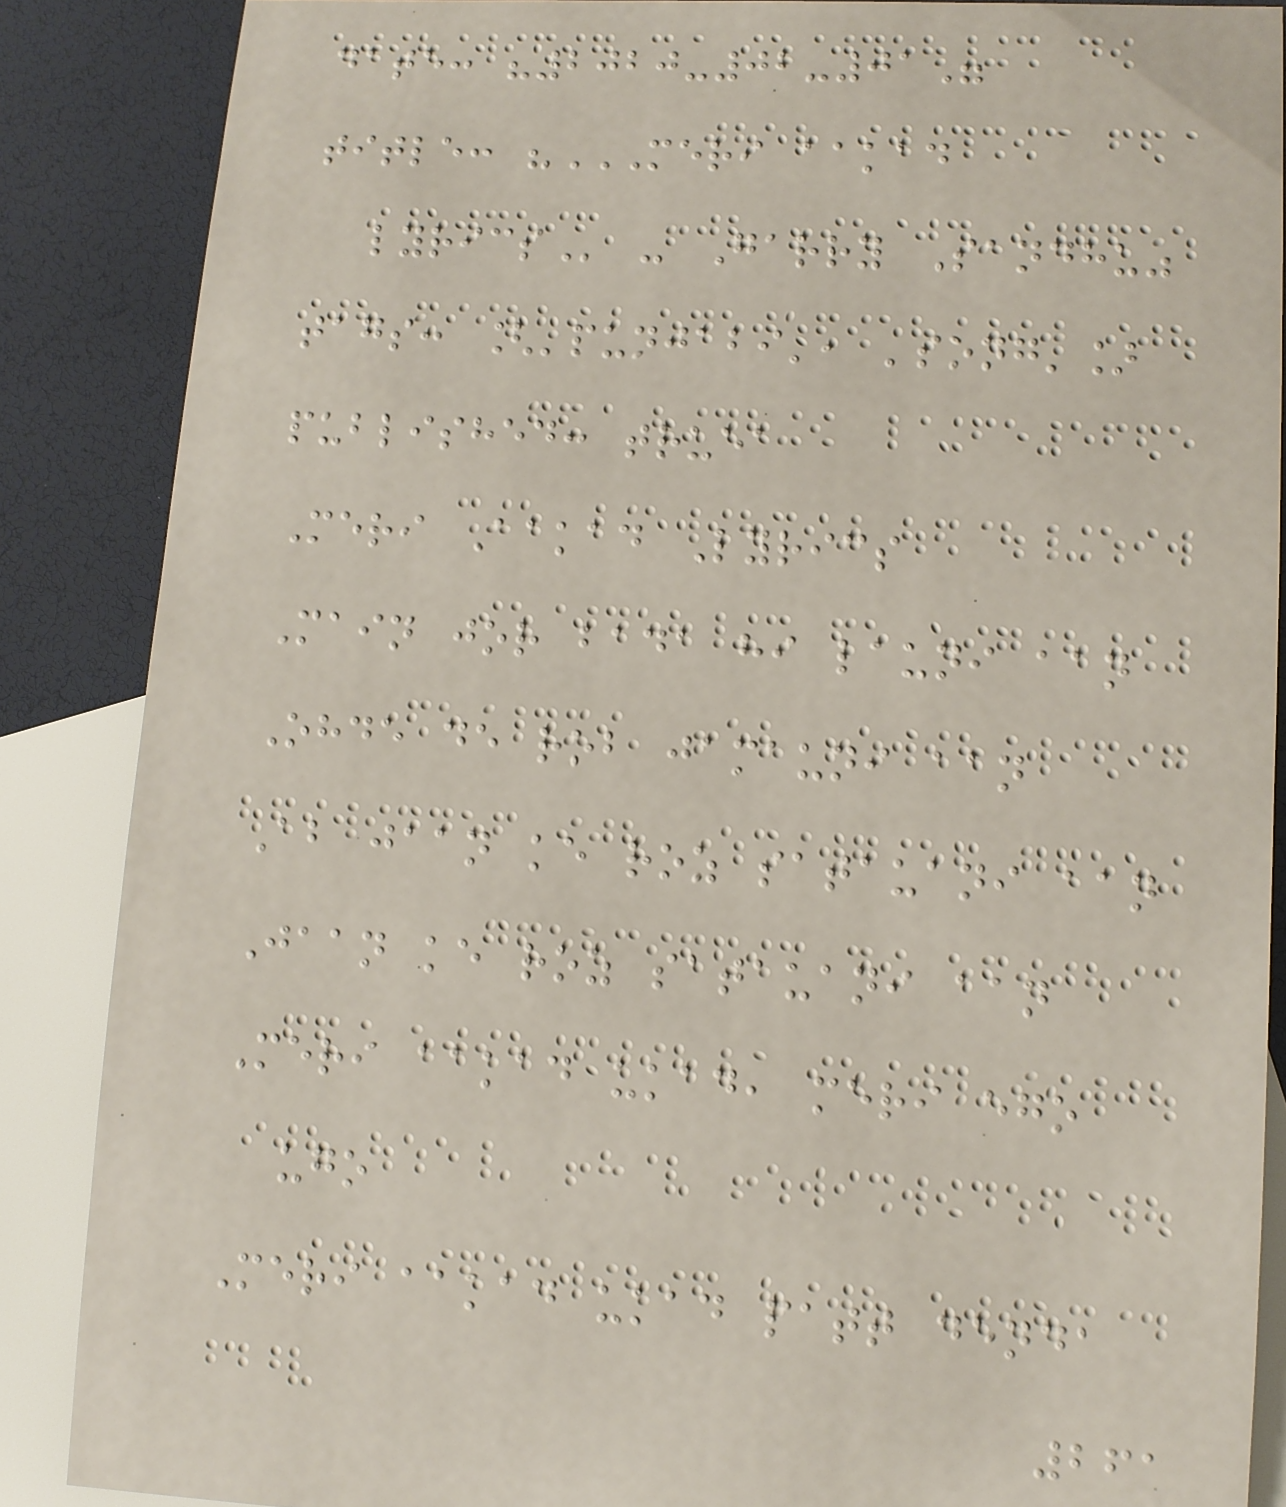date: "2020-02-01"
title: "MERI AAKAD
LYRICS - Garry Sandhu"
tags: ['punjabi', 'song']
published: truea
Meri Aakad Lyrics
Main jor bada hi launi aan
Ohde de rob jamauni aan
Ab jaan ke roz satauani aan
Jaan ke roz satauani aan
Meri aakad ukad, meri ego
ugo
Meri aakad ukad patt denda
261
